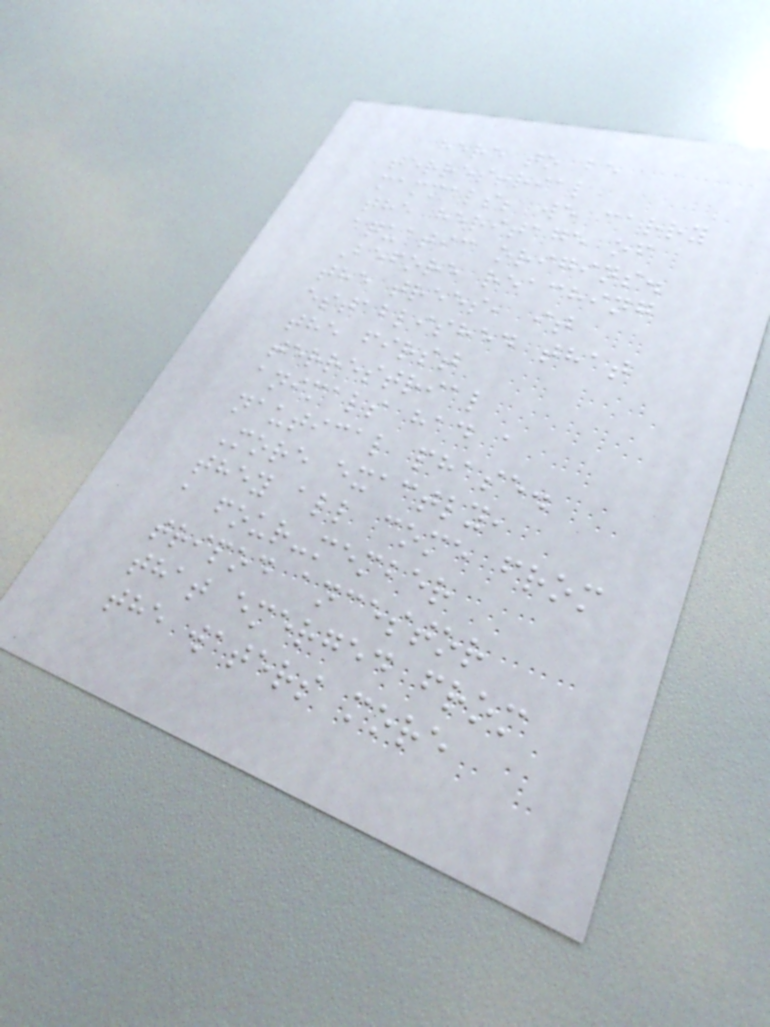here to be
terrestrial
mammals; we carry
the heritage of
aquatic origins.
Before reaching
the trees, it
established that
the first
terrestrial
animals had a
nautical phase.
More exactly,
they all come from
a four-member
tripod ancestor
that emerged from
the waters more
